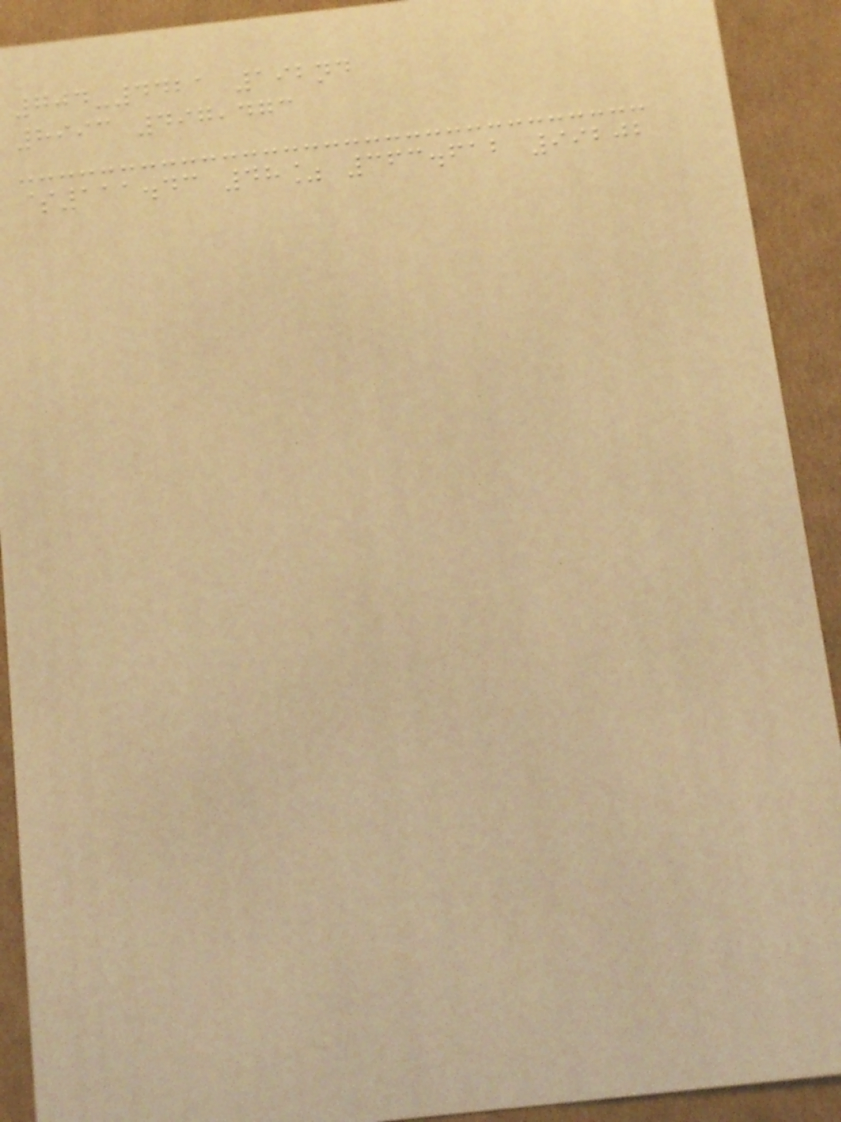704-4421 192nd
8993 497,473
$111.43 48% 363.612 99202
